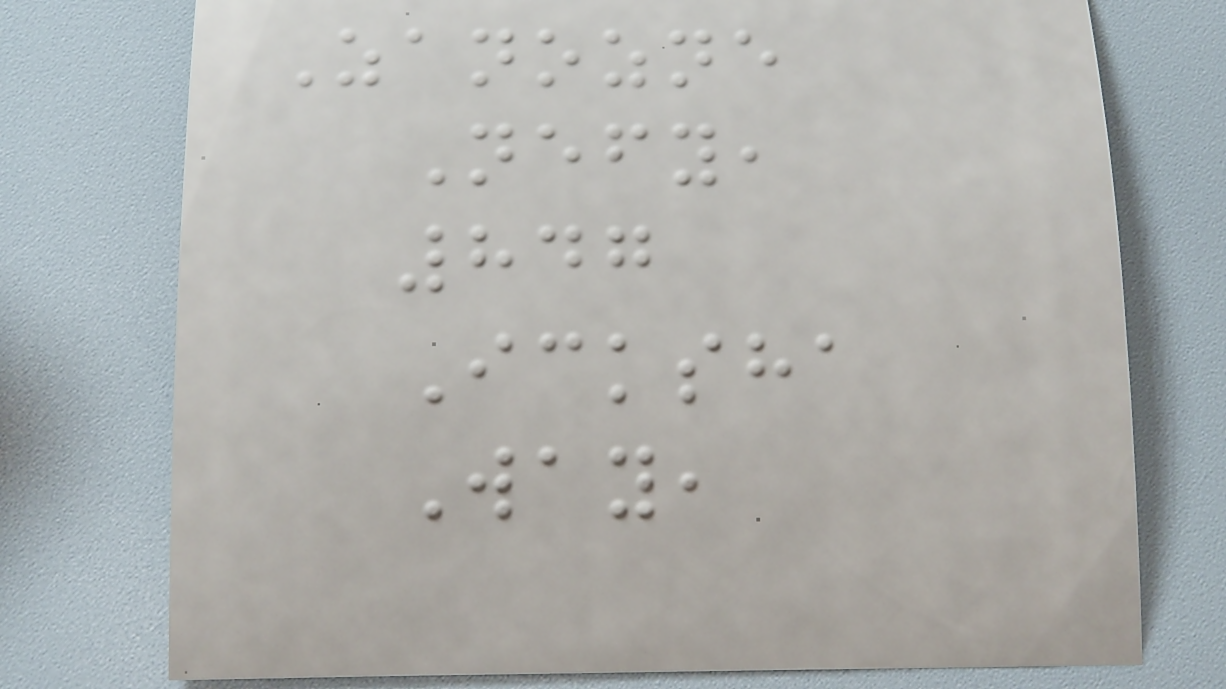Zanozne
Nefy,
847
Icksha
Way,
